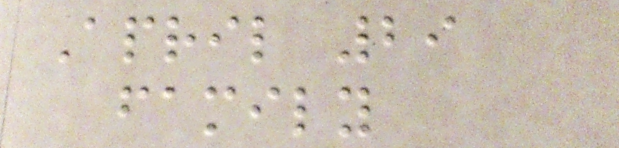April 29
family
